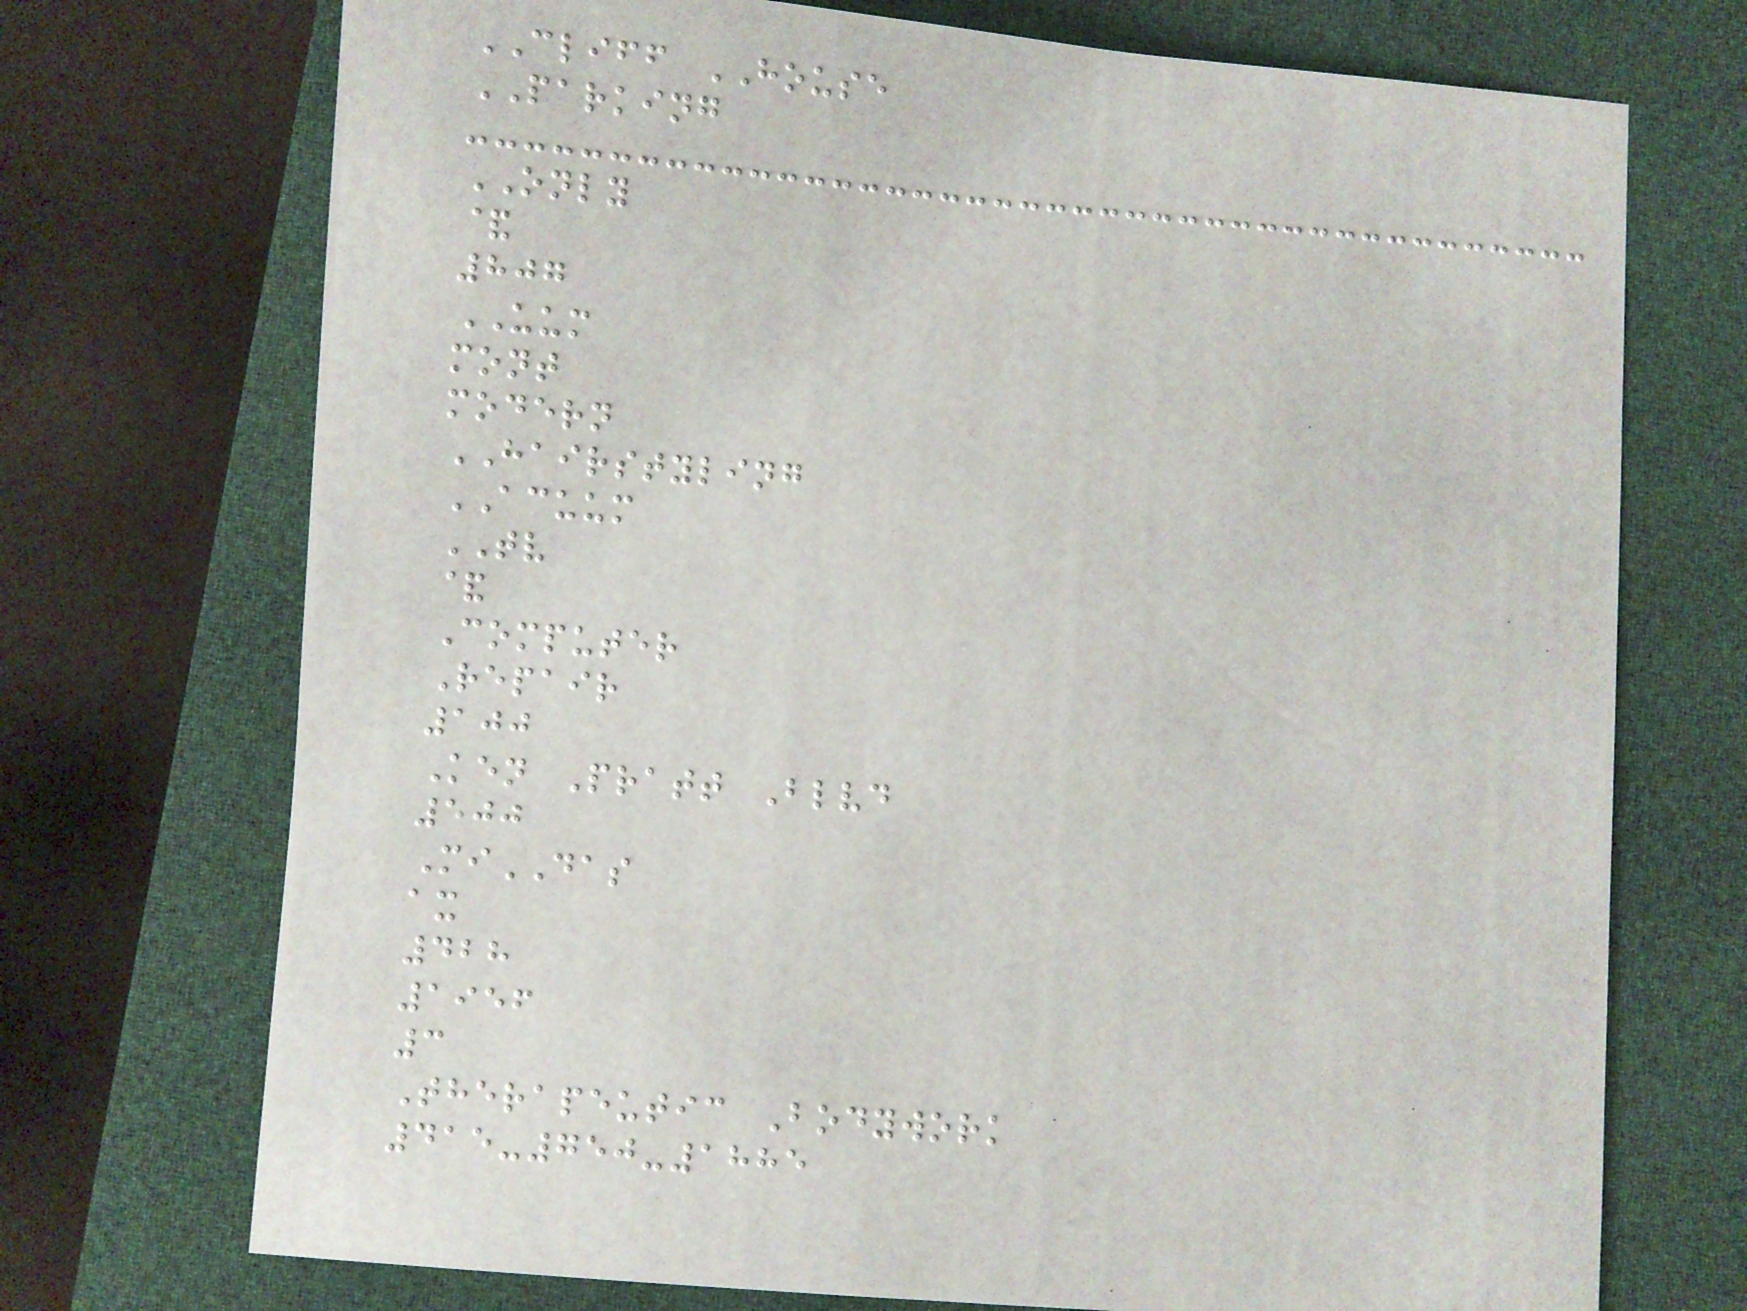CLIFF HOUSE
PARKING
ONLY
&
807
UUM
mont
modern
HAIRSTYLING
ACUUM
TV
&
Computer
Repair
100
Ken Pratt Blvd
500
MiDAS
ax
428
1956
3
Therapeutic Bodywork
415-750-1885
